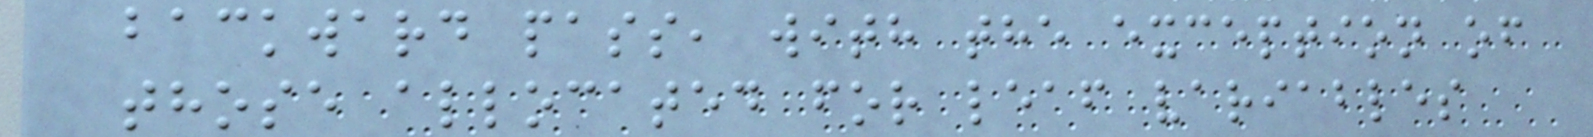backward pass, with the exception of
those allocated for leaf variables
